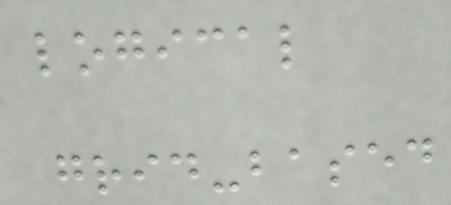logical
grid-based
